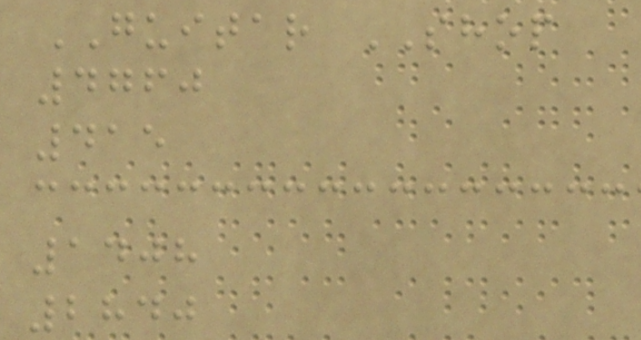GUITAR SHOP
4760
415
1408
2840
